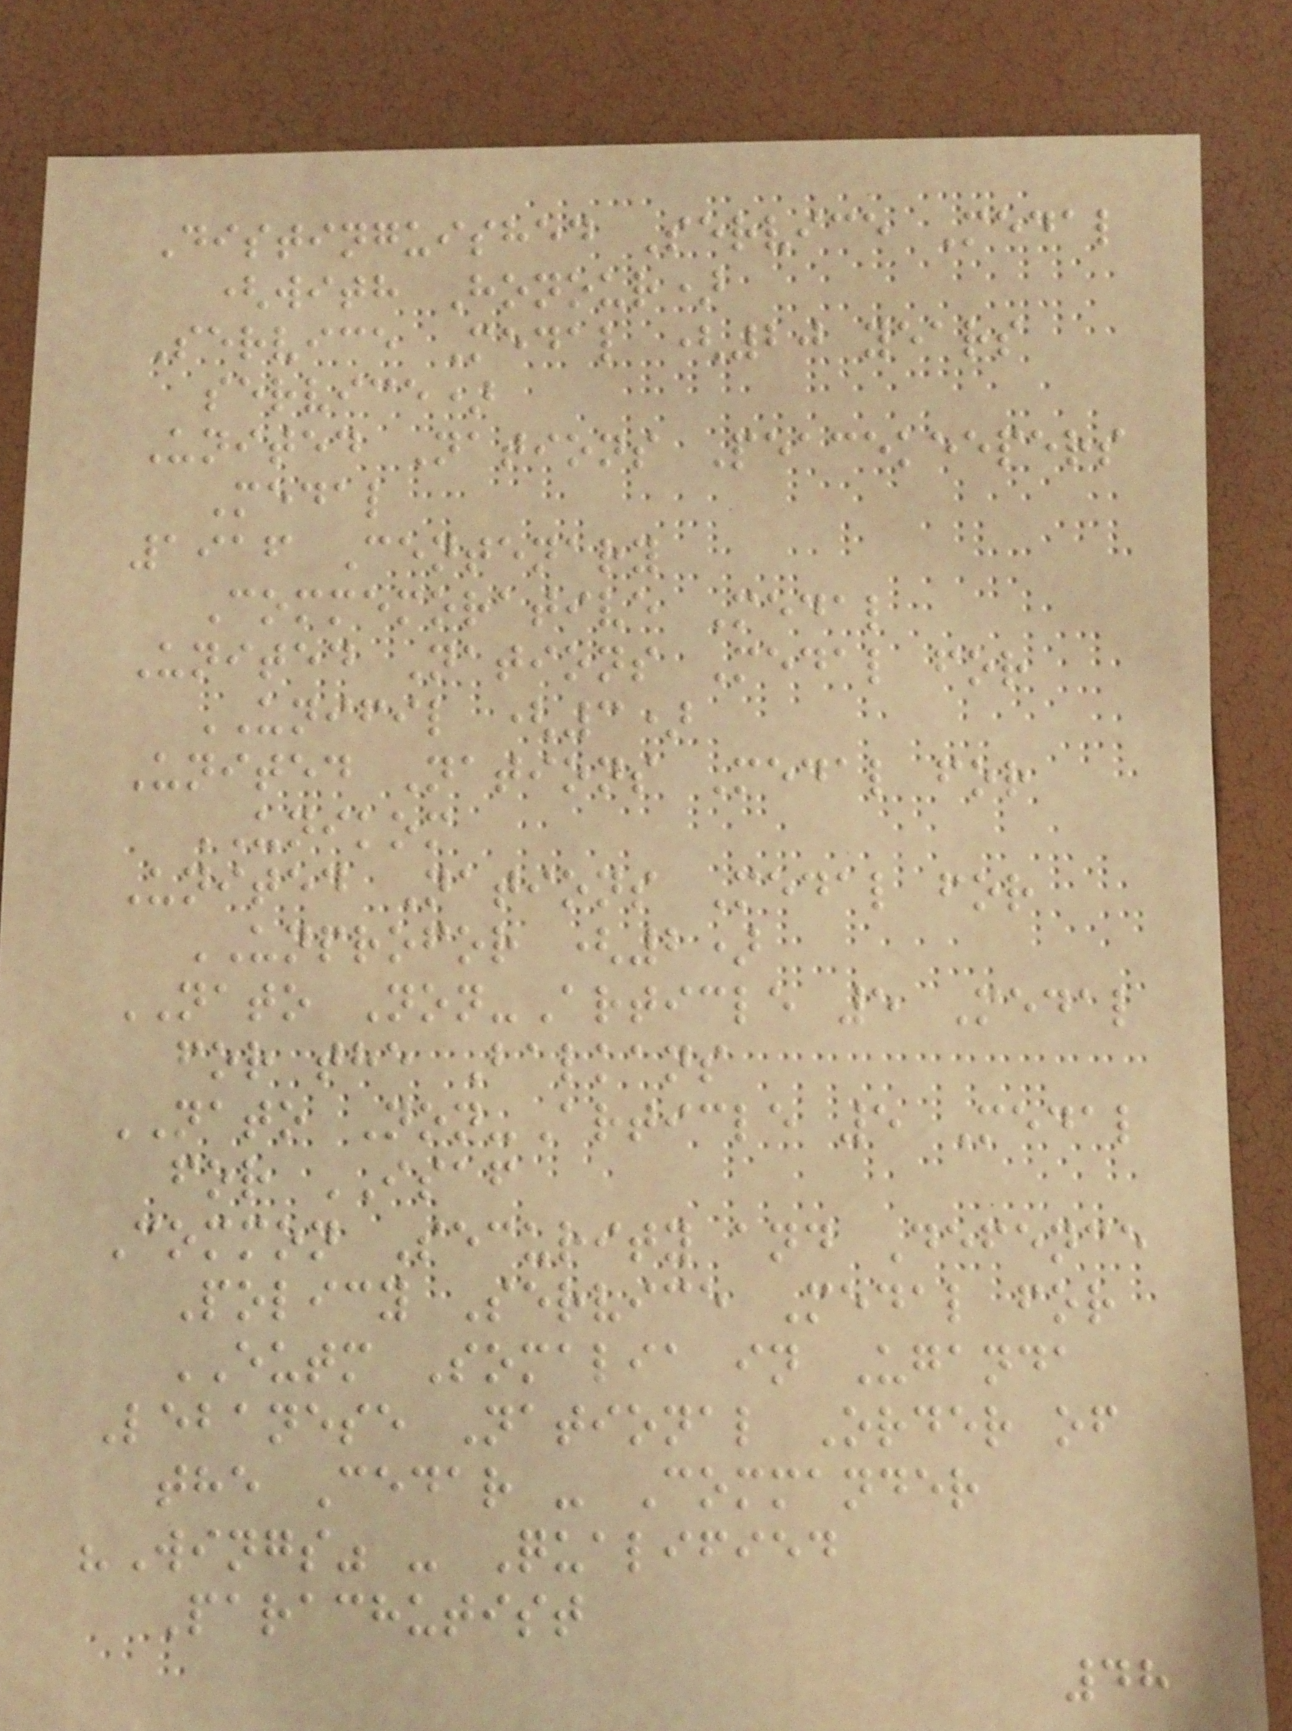Distinguished Service Medal
(with Honour)
Service Medal (20 years
service)
United Nations Peacekeepers
Medal
1916 Centenary
Commemorative Medal
United Nations Medal for
UNIFIL (3)
United Nations Medal for
UNIKOM
United Nations Medal for
UNPROFOR (2)
NATO Non-Article 5 Medal
for the Balkans
NATO Non-Article 5 Medal
for ISAF
Common Security and Defence
Policy Service Medal for
EUTM Somalia in Uganda
Lebanese National Order of
the Cedar - Commander
"Wings" - Qualified
Parachutist
48
